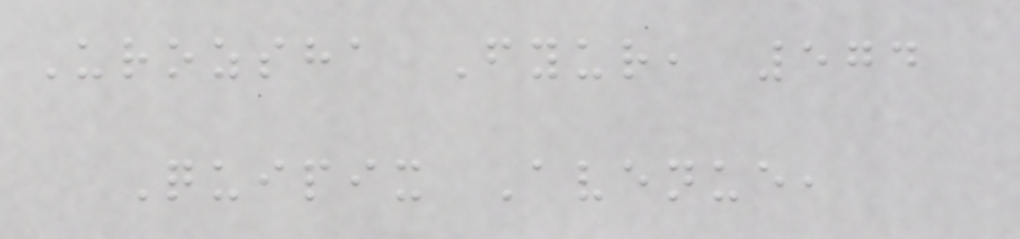Urozsha Fyur, 574
Quipix Avenue,
